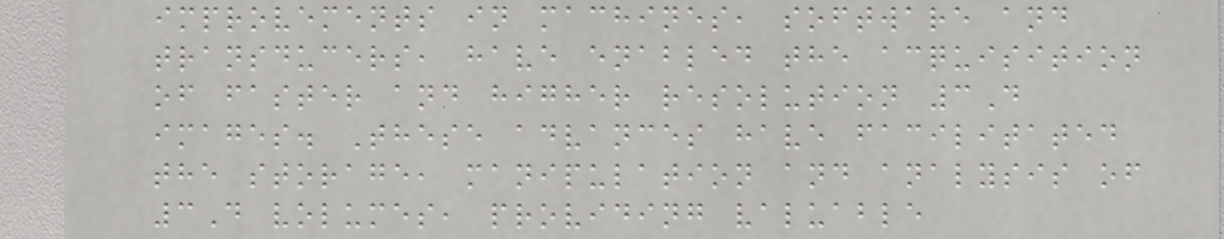improvements in machines, software and
transducers, have enabled the acquisition
of faster and higher resolution 3D
images. These advances have facilitated
the storage, manipulation and analysis of
3D volumes, providing valuable
